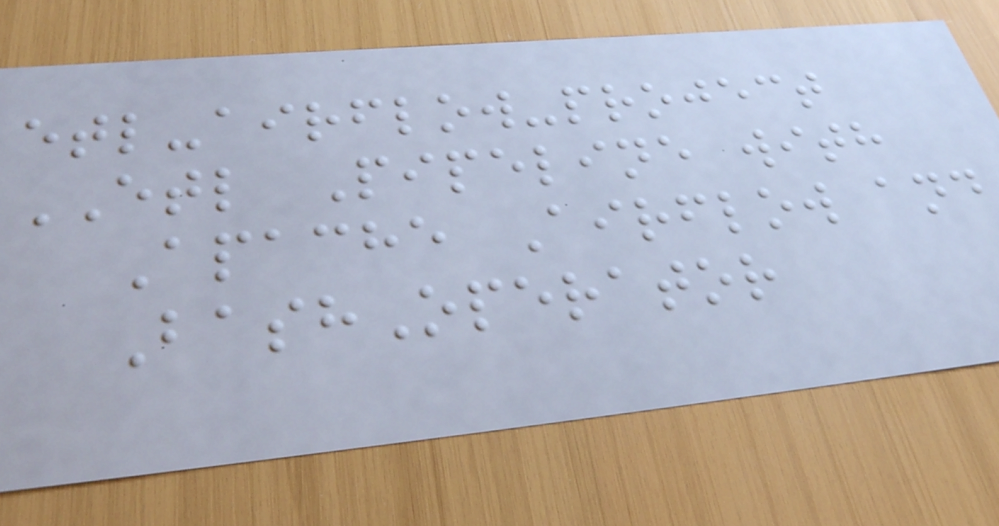etl-airflow-project
ETL Pipeline with
Apache Airflow and
BashOperator
